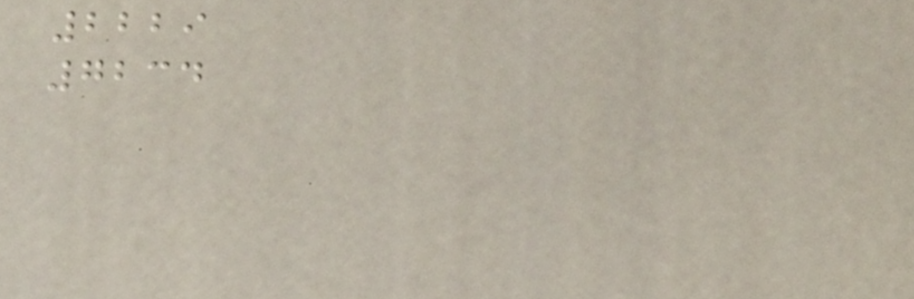2229
7234
